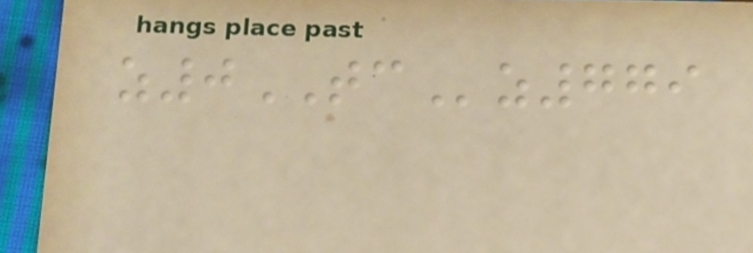z0TCz779
